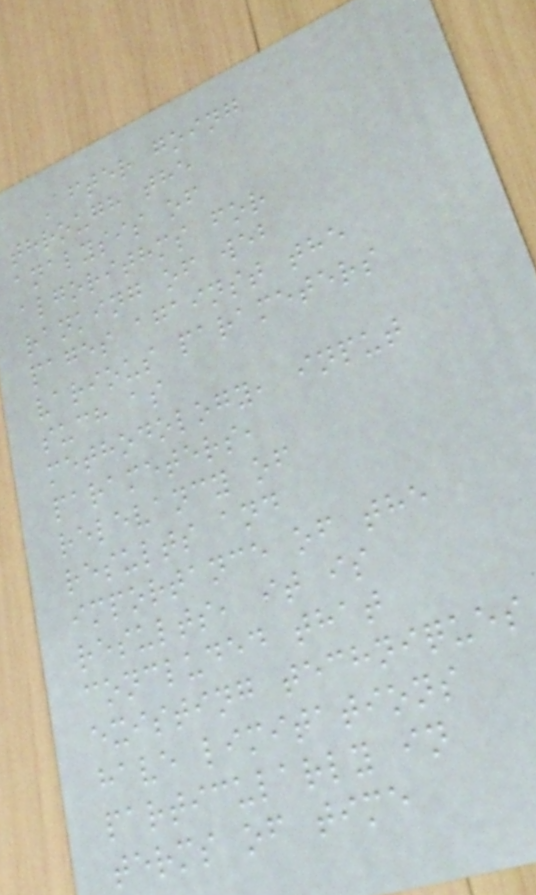After going
through the
analysis of
algorithms for
ranking of web
pages against the
various parameters
such as
methodology, input
parameters,
relevancy of
results and
importance of the
results, it is
concluded that
existing techniques
have limitations
particularly in
terms of time
